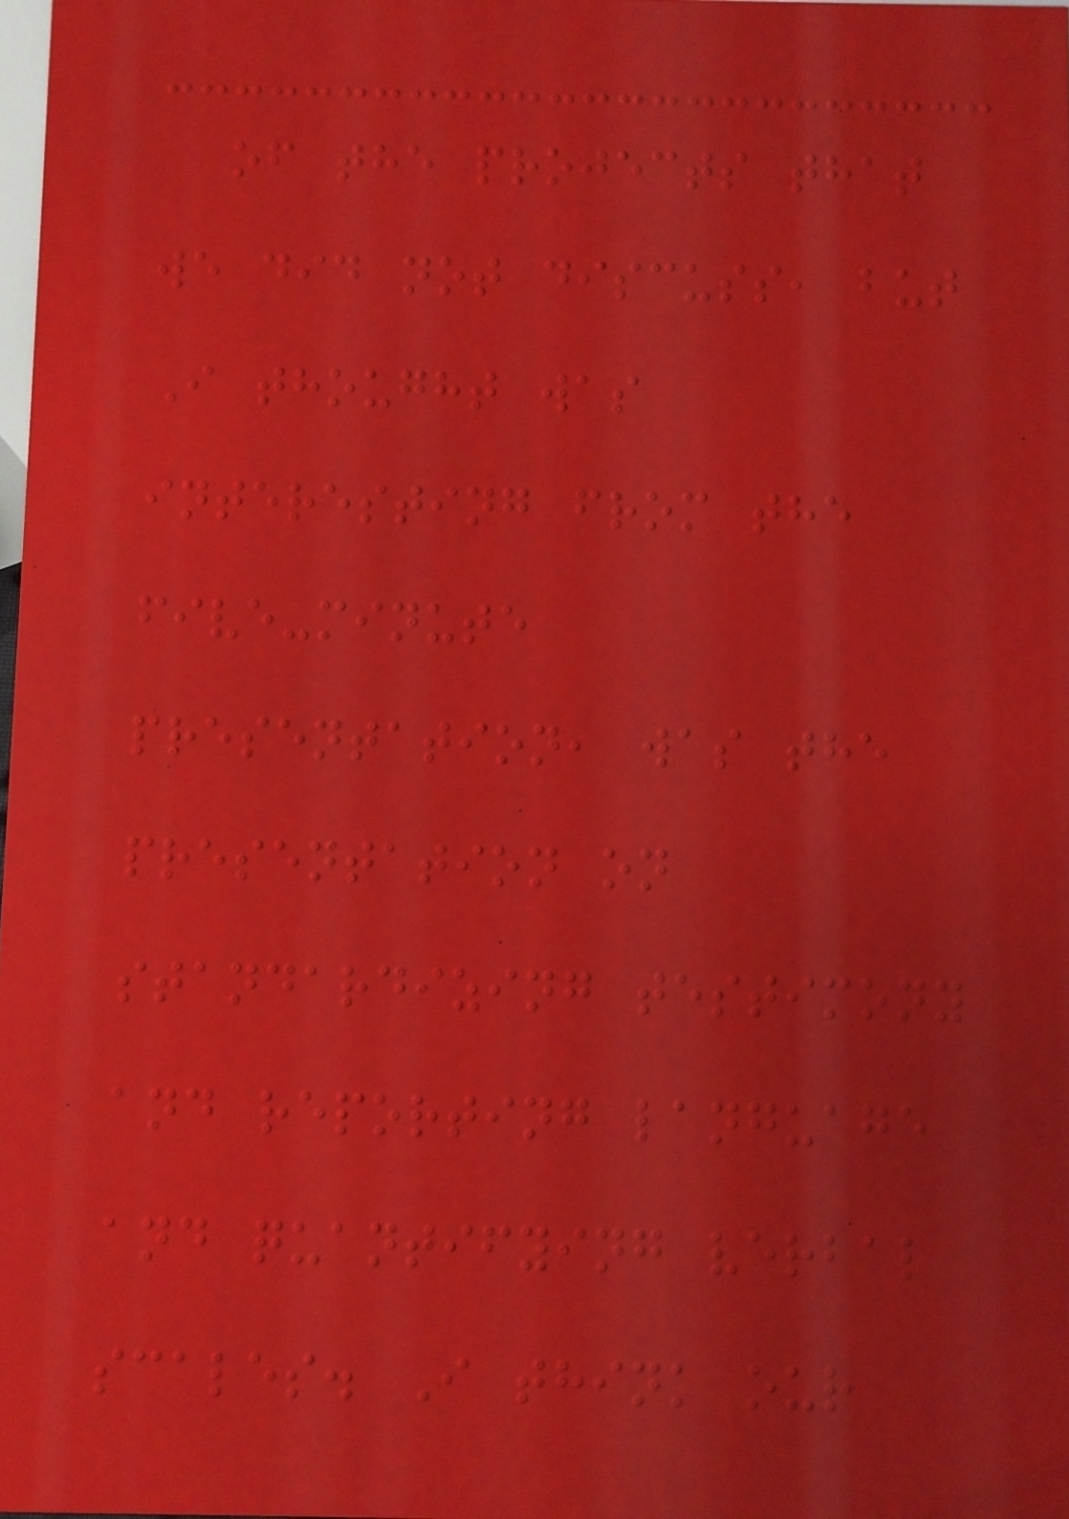of the projects that
we did not discuss, but
I thought was
interesting from the
five-minute
presentation, was the
presentation on
standardizing testimony
and reporting language
and quantifying verbal
scales. I think our
